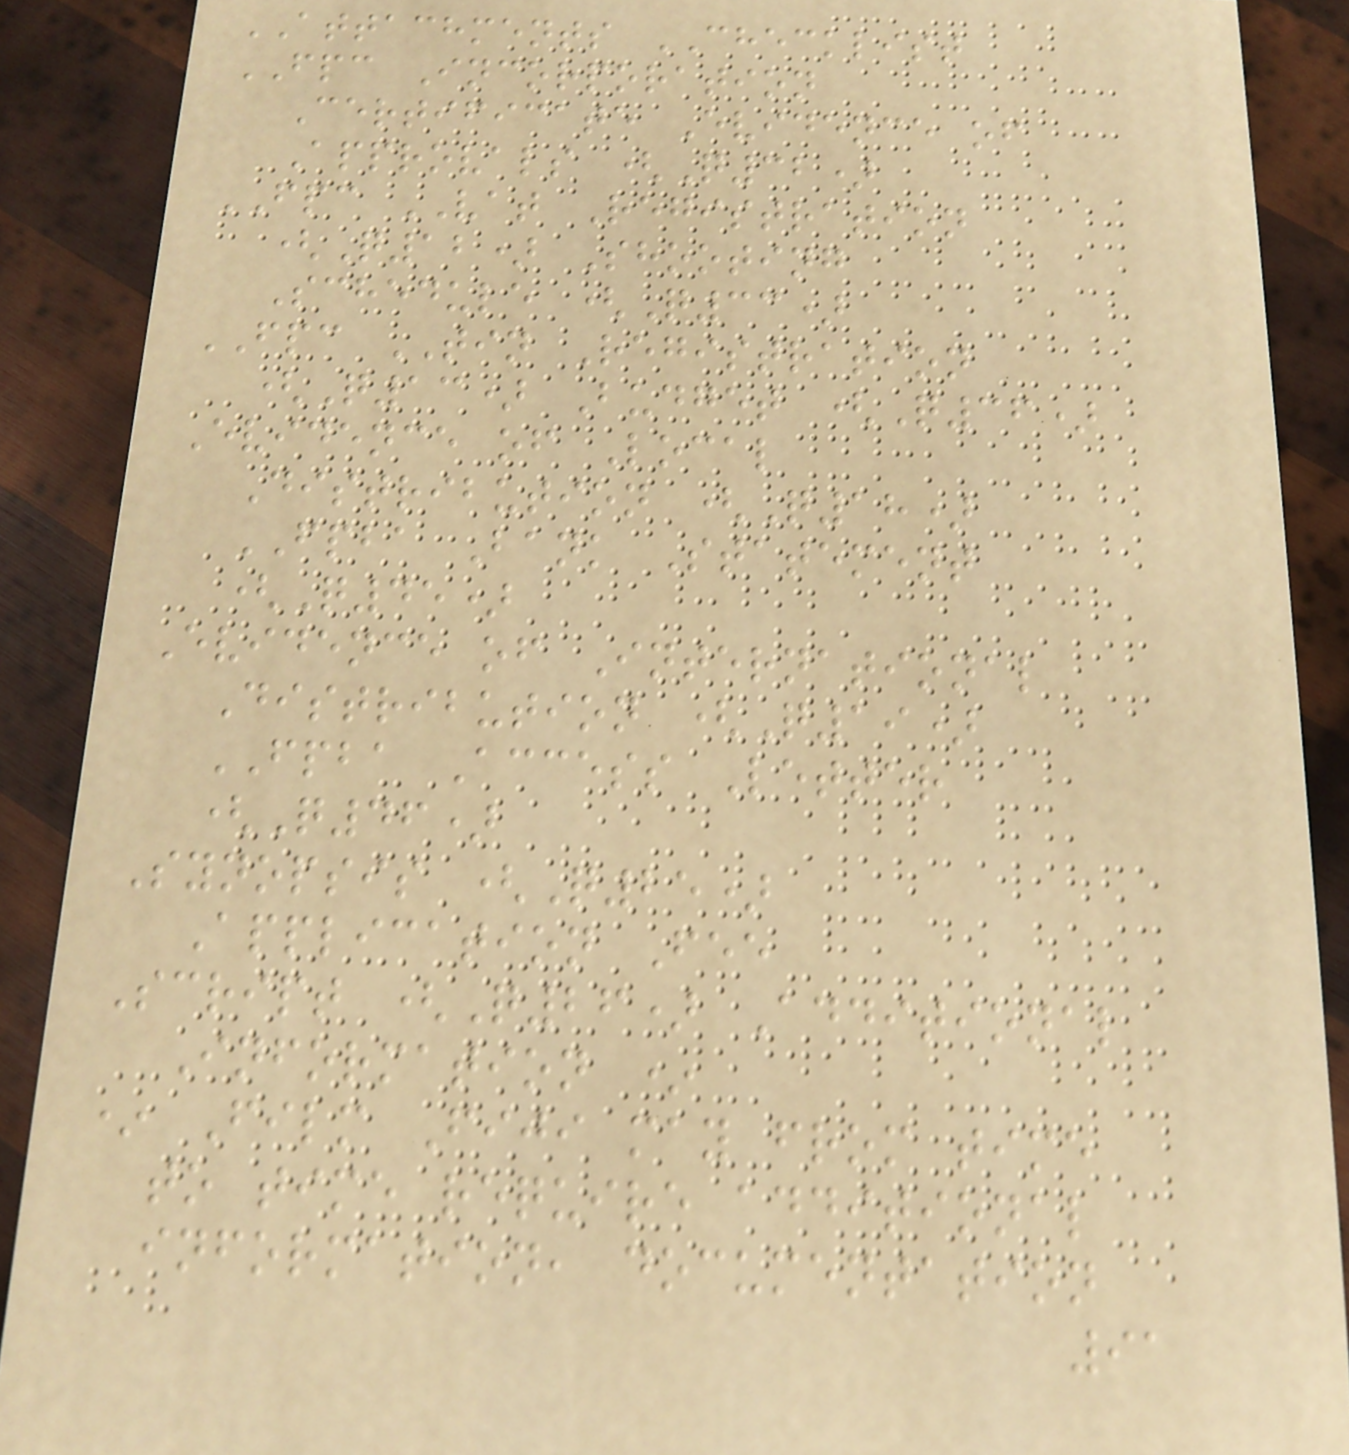ATTACHMENTS CHECKLIST
FPC Incorporation
Certificate Evidence of
Approvals (Q32)
FPC VAT Registration
(Q12) Shooting
Schedule (Q33)
FPC TIN Registration
(Q13) Budget (Q36)
Evidence of Local
Distribution (Q18)
FPBA Bank Statement
(Q45)
Evidence of International
Distribution (Q19)
FPBA Access Letter
(Q46)
Synopsis (Q25)
Application Fee
Script (Q26) Additional
Information *
* Film Fiji may from time
to time require additional
information, documentation
91
